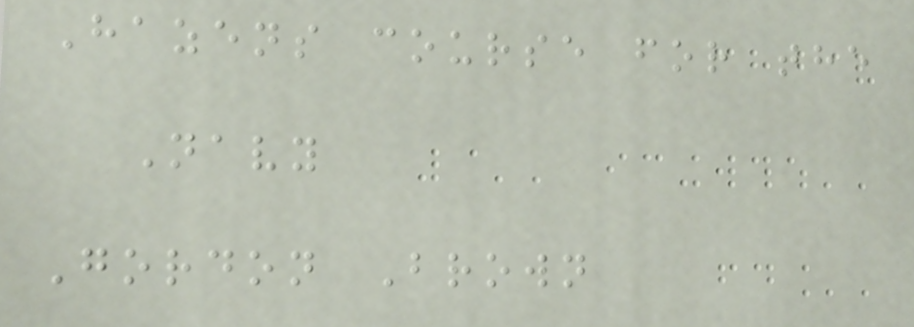Hazens course for the
Navy
Gordon Brown
